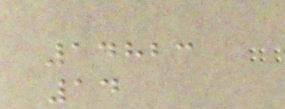14823
14
